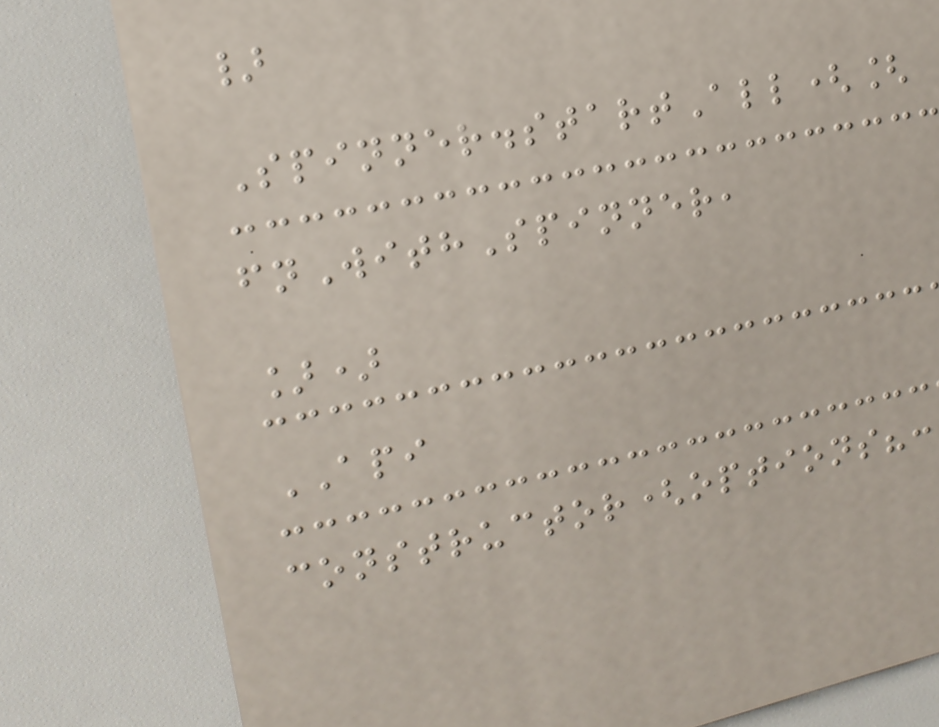}
Spinner.startAll([
fnWithSpinner,
])
API
constructor(options?:
